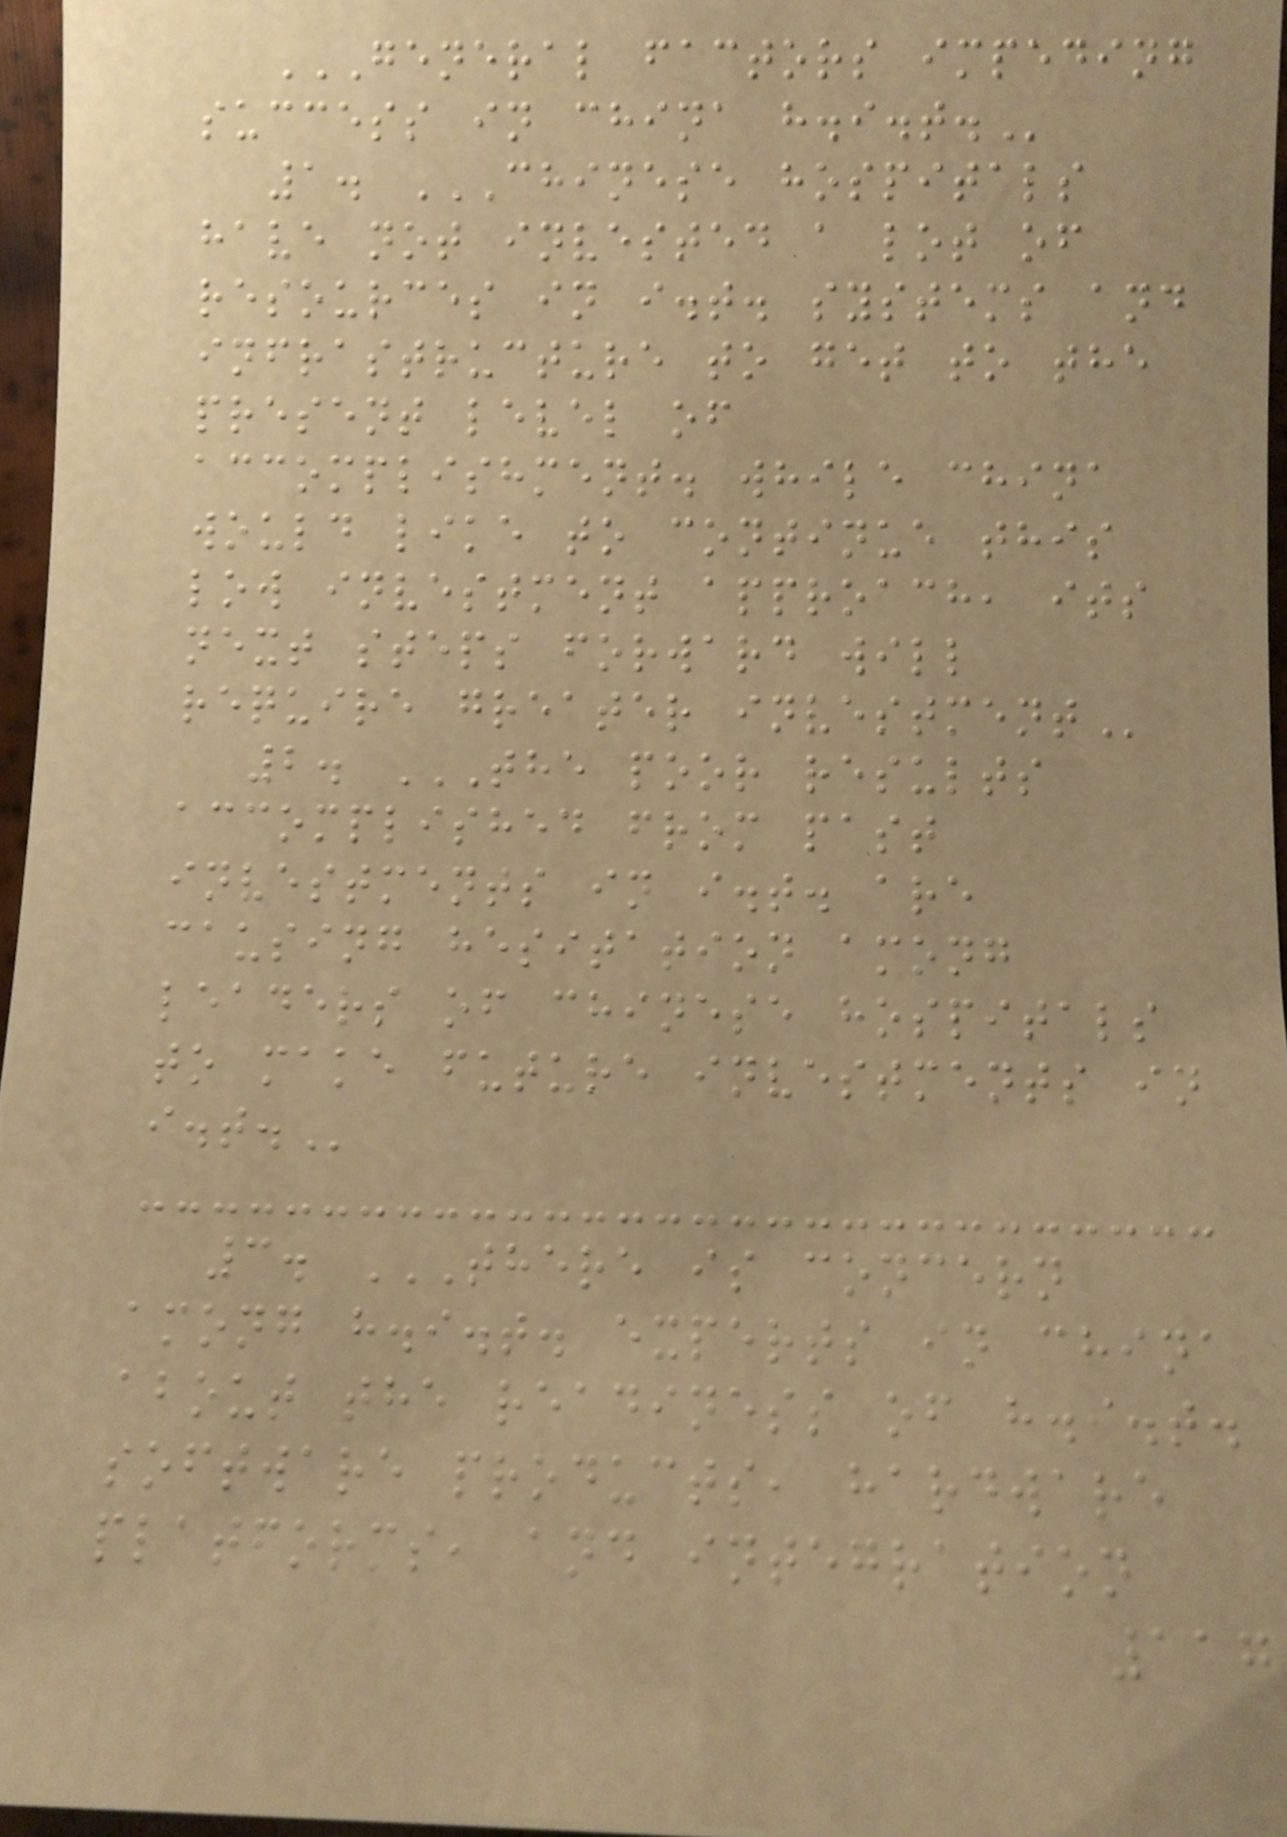GENERAL FACTORS IMPEDING
SUCCESS IN CHINA H.I.T.
1. CHINESE HOSPITALS
HAVE NOT INVESTED A LOT OF
RESOURCES IN I.T. SYSTEMS AND
INFRASTRUCTURE TO GET TO THE
PRESENT LEVEL OF
ACCOMPLISHMENT. WHILE CHINA
WOULD LIKE TO CONTINUE THIS
LOW INVESTMENT APPROACH, ITS
NEXT STEPS FORWARD WILL
REQUIRE GREATER INVESTMENT
2. THE POOR RESULTS
ACCOMPLISHED FROM PAST
INVESTMENTS IN I.T. ARE
CAUSING HESITATION AMONG
LEADERS OF CHINESE HOSPITALS
TO MAKE FUTURE INVESTMENTS IN
I.T.
3. THERE IS CONCERN
AMONG H.I.T. EXPERTS IN CHINA
ABOUT THE READINESS OF H.I.T.
SOFTWARE PRODUCTS, HARDWARE
PLATFORMS, AND INTEGRATION
117
